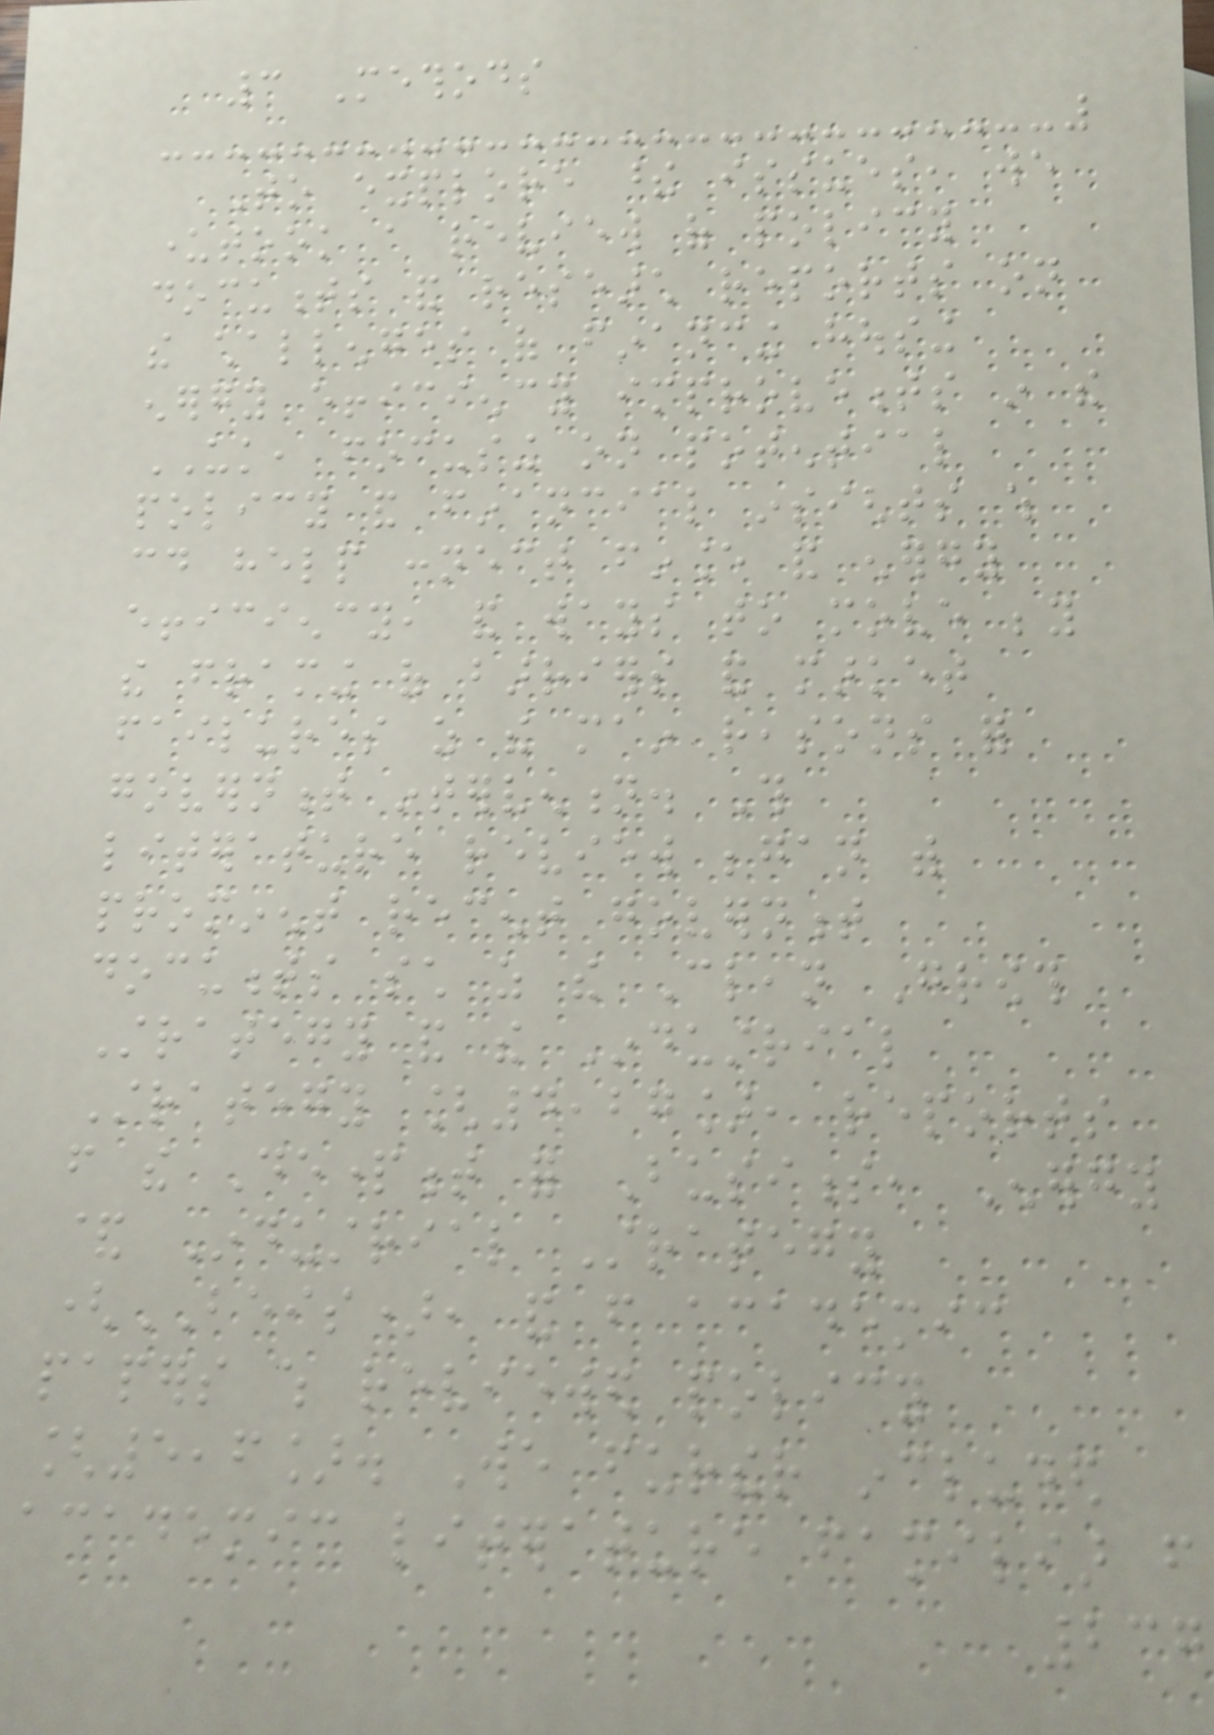3 Methods
To explore these issues, we
undertook a review of policy
documents and research reports on
the challenges of financing housing
energy efficiency improvements in the
UK, focusing on potential
policy and financial insights which
could help connect finance and energy
efficiency, and ways to move beyond
the framing of barriers and market
failures as the main reasons for
government intervention. This
literature review began with
prominent recent government
documents such as the Clean Growth
Strategy and the Industrial
Strategy [4,27], reports
from the Department for Business, Energy
& Industrial Strategy
(BEIS), and from academic
papers which reviewed policy
[5,6]. We further included
academic literature familiar from
237
